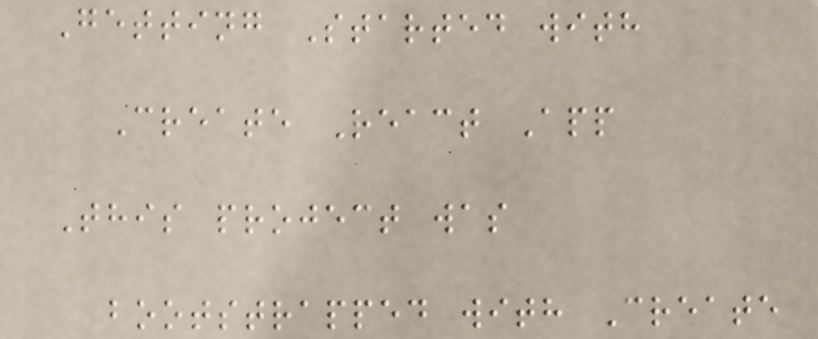Getting Started with
Create React App
This project was
bootstrapped with Create
